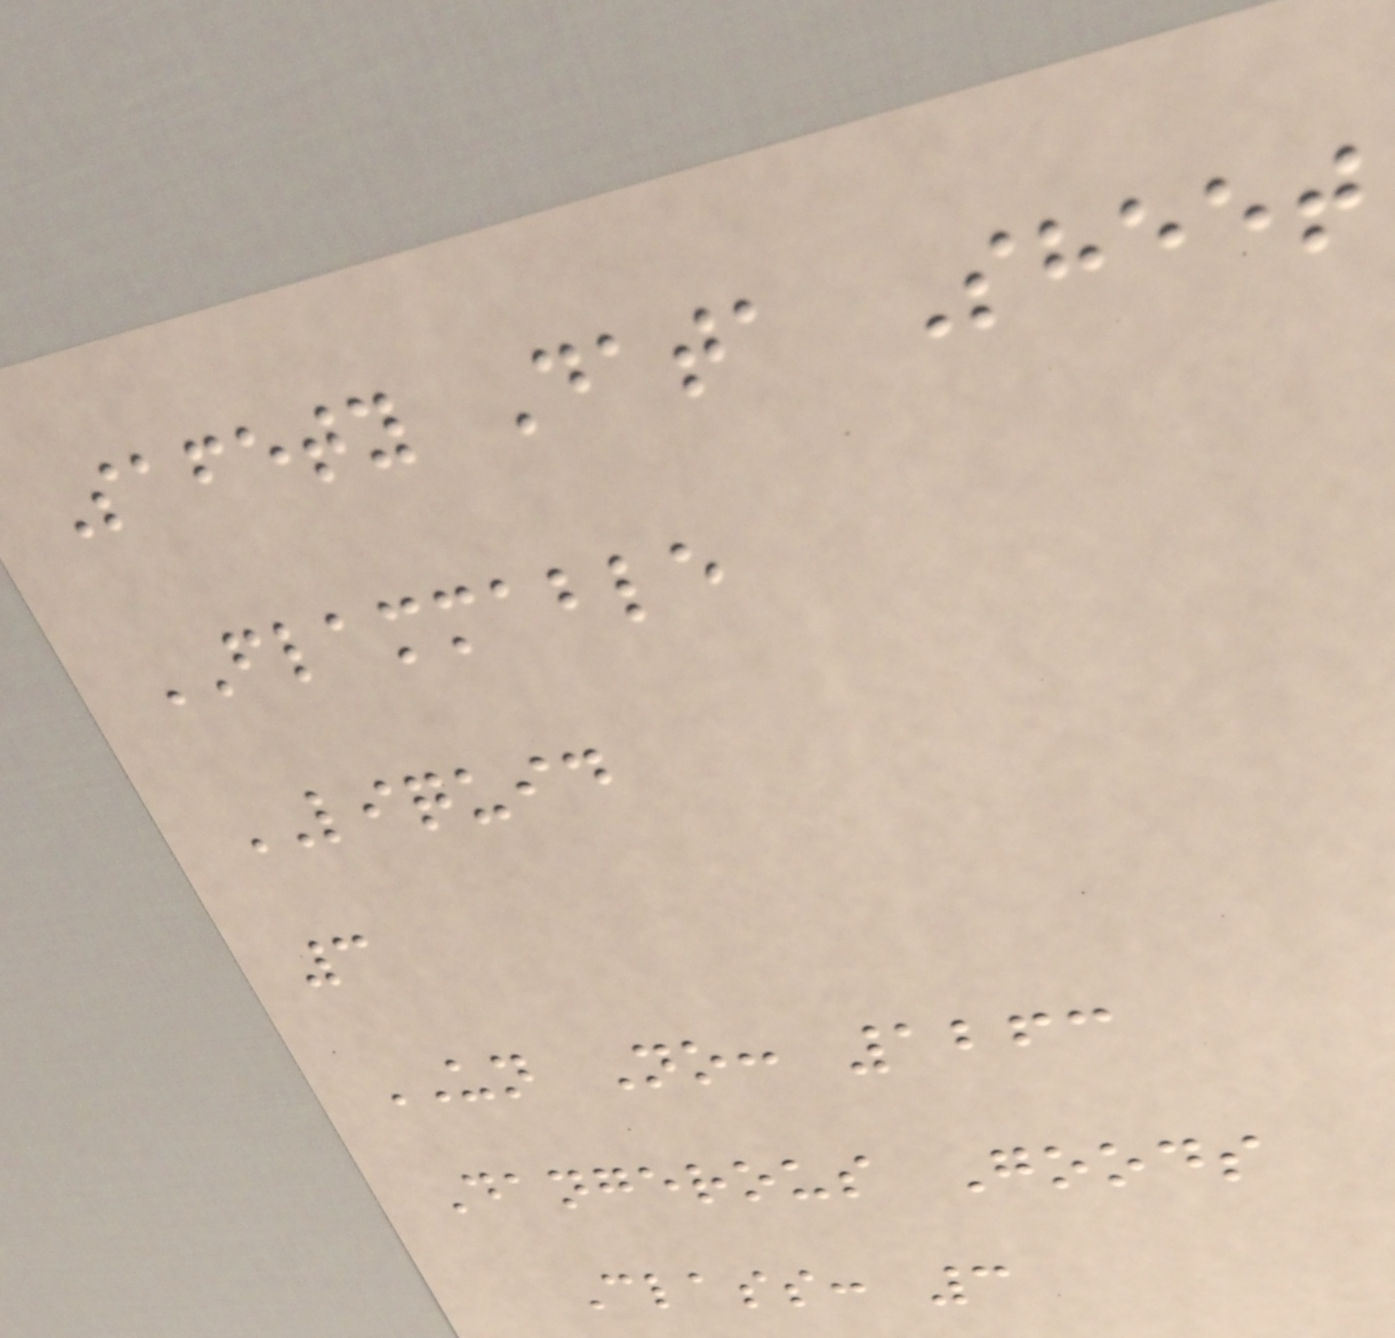Safety Data Sheet
FLAMMABLE
LIQUID
3
UN No: 1263
Dangerous Goods
Class: 3
